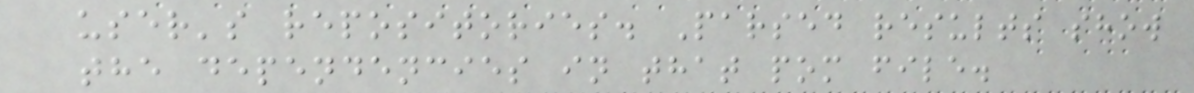user's repositories. Parsed results show
the dependencies in that pom file.
